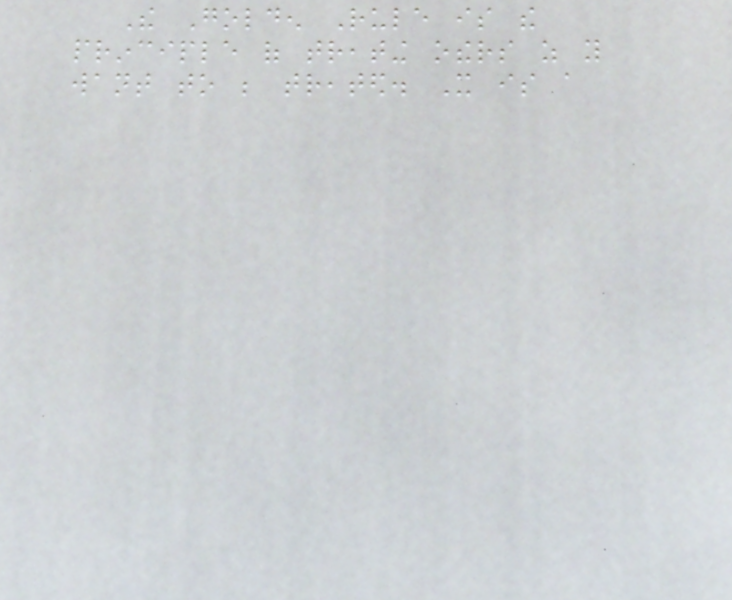The Golden Rule is the
principle of treating others as you
want to be treated. It is a
